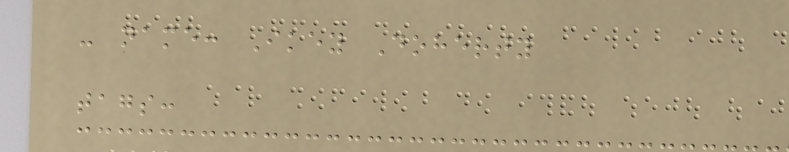- name: Ikey Doherty
tags:
